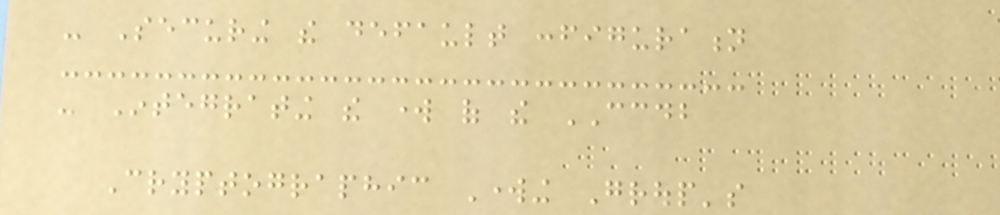- Securing the default configuration
- Integrating the work of the CCDB
Cryptographic Working Group's
